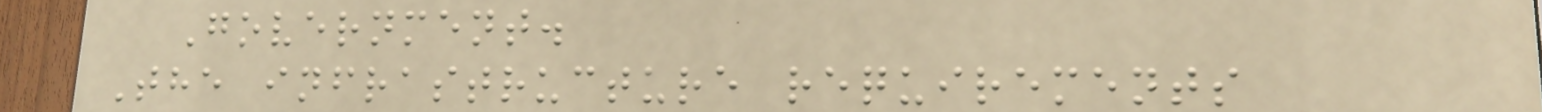Government.
The infrastructure requirements
